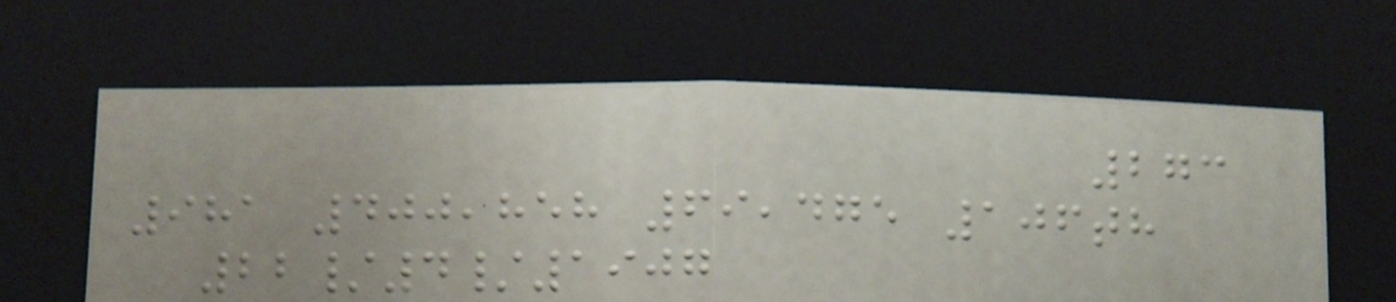273
981 400,858 69,475 106th
22/4/1907
